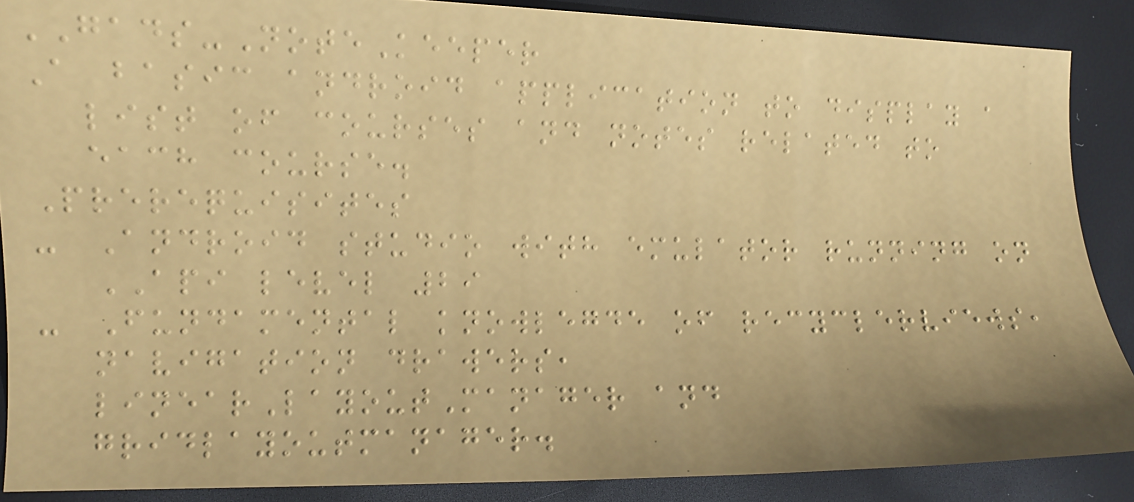GADS-NoteKeeper
A basic android application to display a
list of courses and notes related to
each course.
Prerequisites
- Android studio with emulator running on
API level 29
- Fundamental knowlegde of recyclerviews,
navigation drawers,
linearLayoutManager and
gridlayoutmanager.
